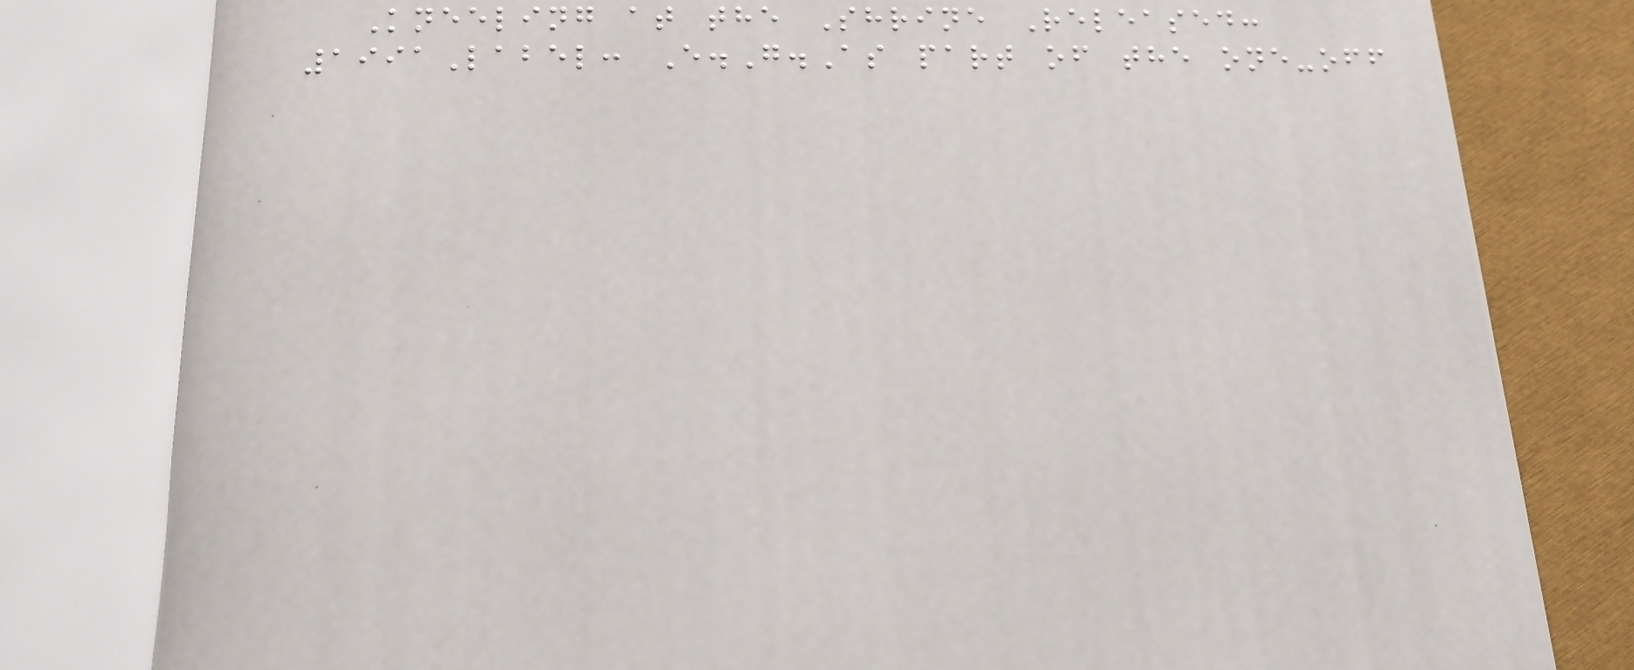Kneeling at the Shrine Released:
1991Label: E.G.As part of the one-off
